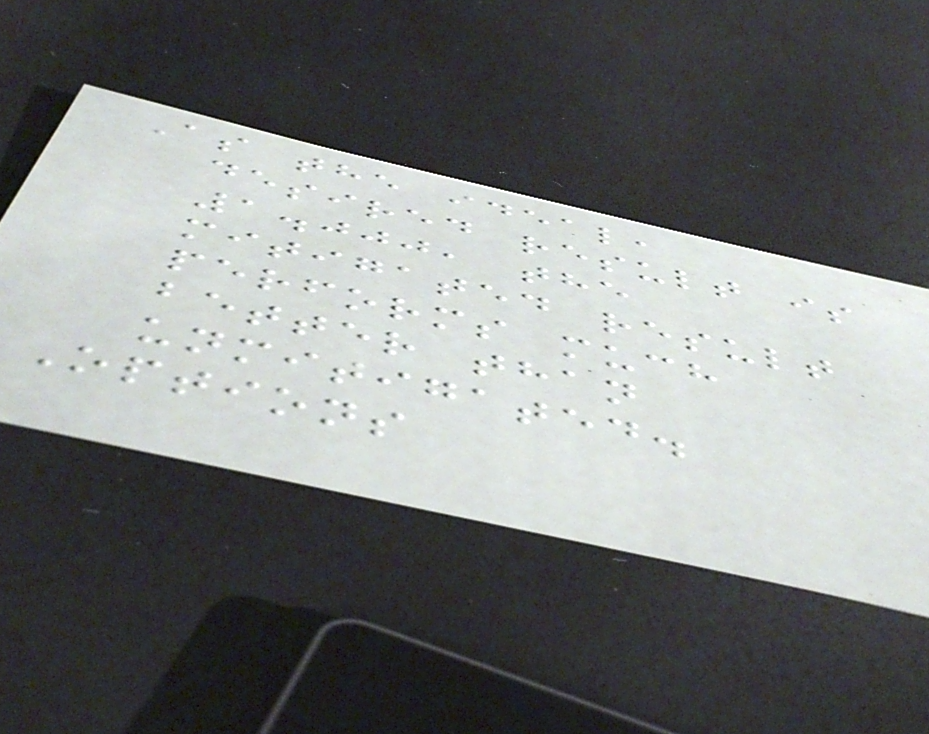As the ideal,
desired result is
1.000, the
mitigated result
performs much
better than
unmitigated.
Options
